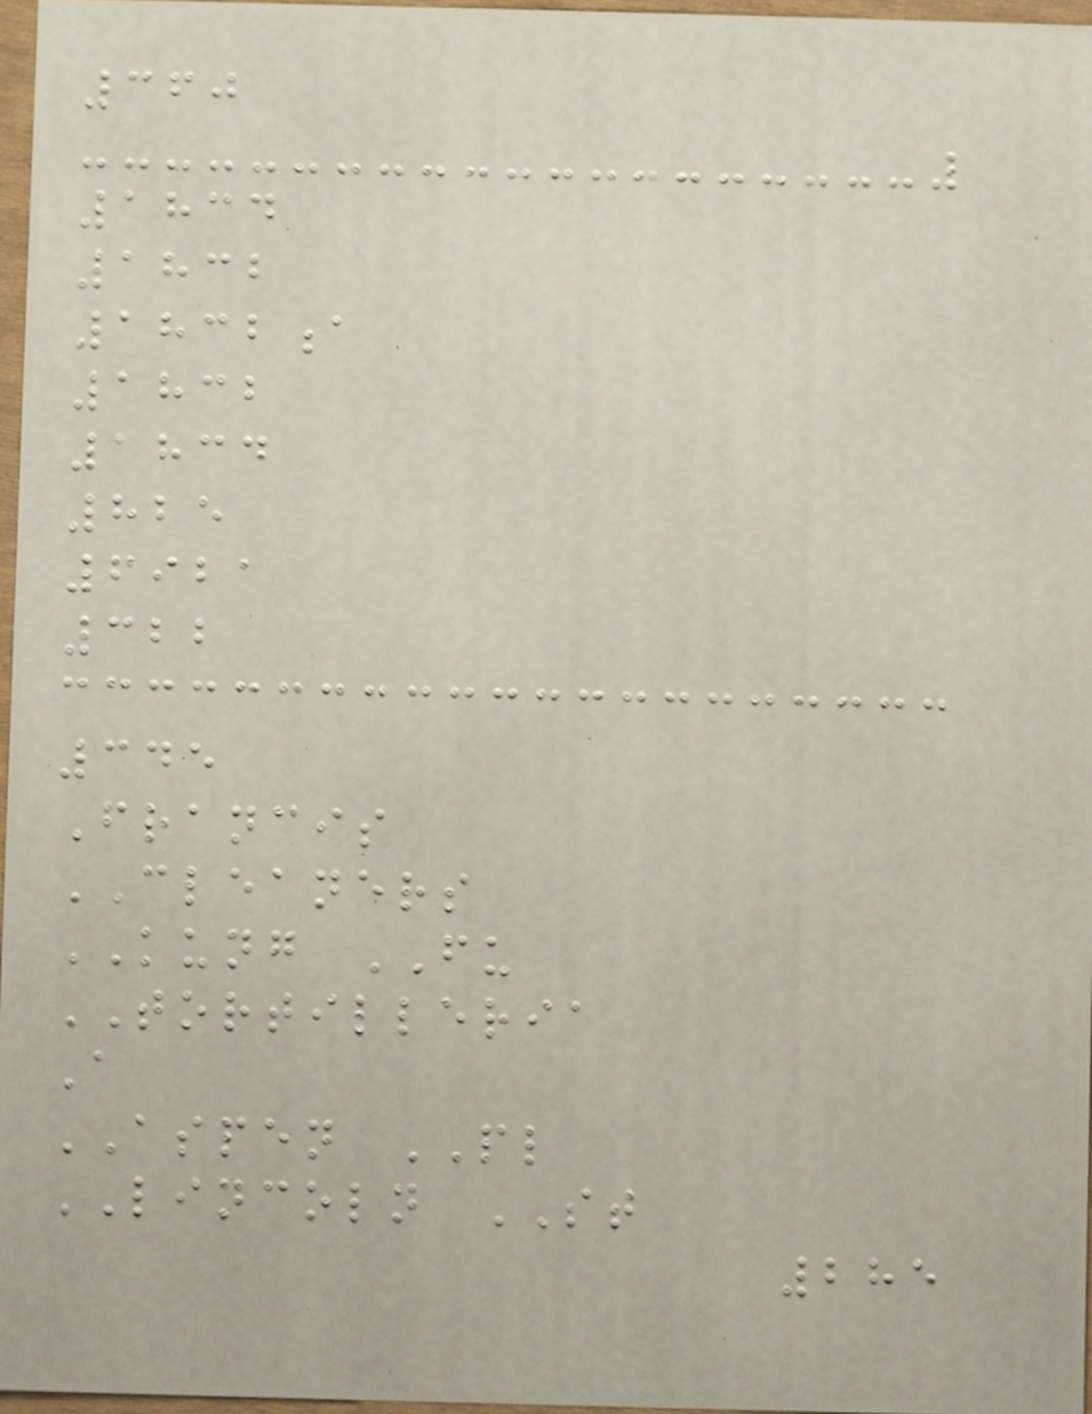360
1834
1832
1832a
1832
1834
825
6921
322
345
Francis
CLEANERS
KUNG FU
TORTILLERIA
A
ASPEN PL
LINCOLN ST
285
